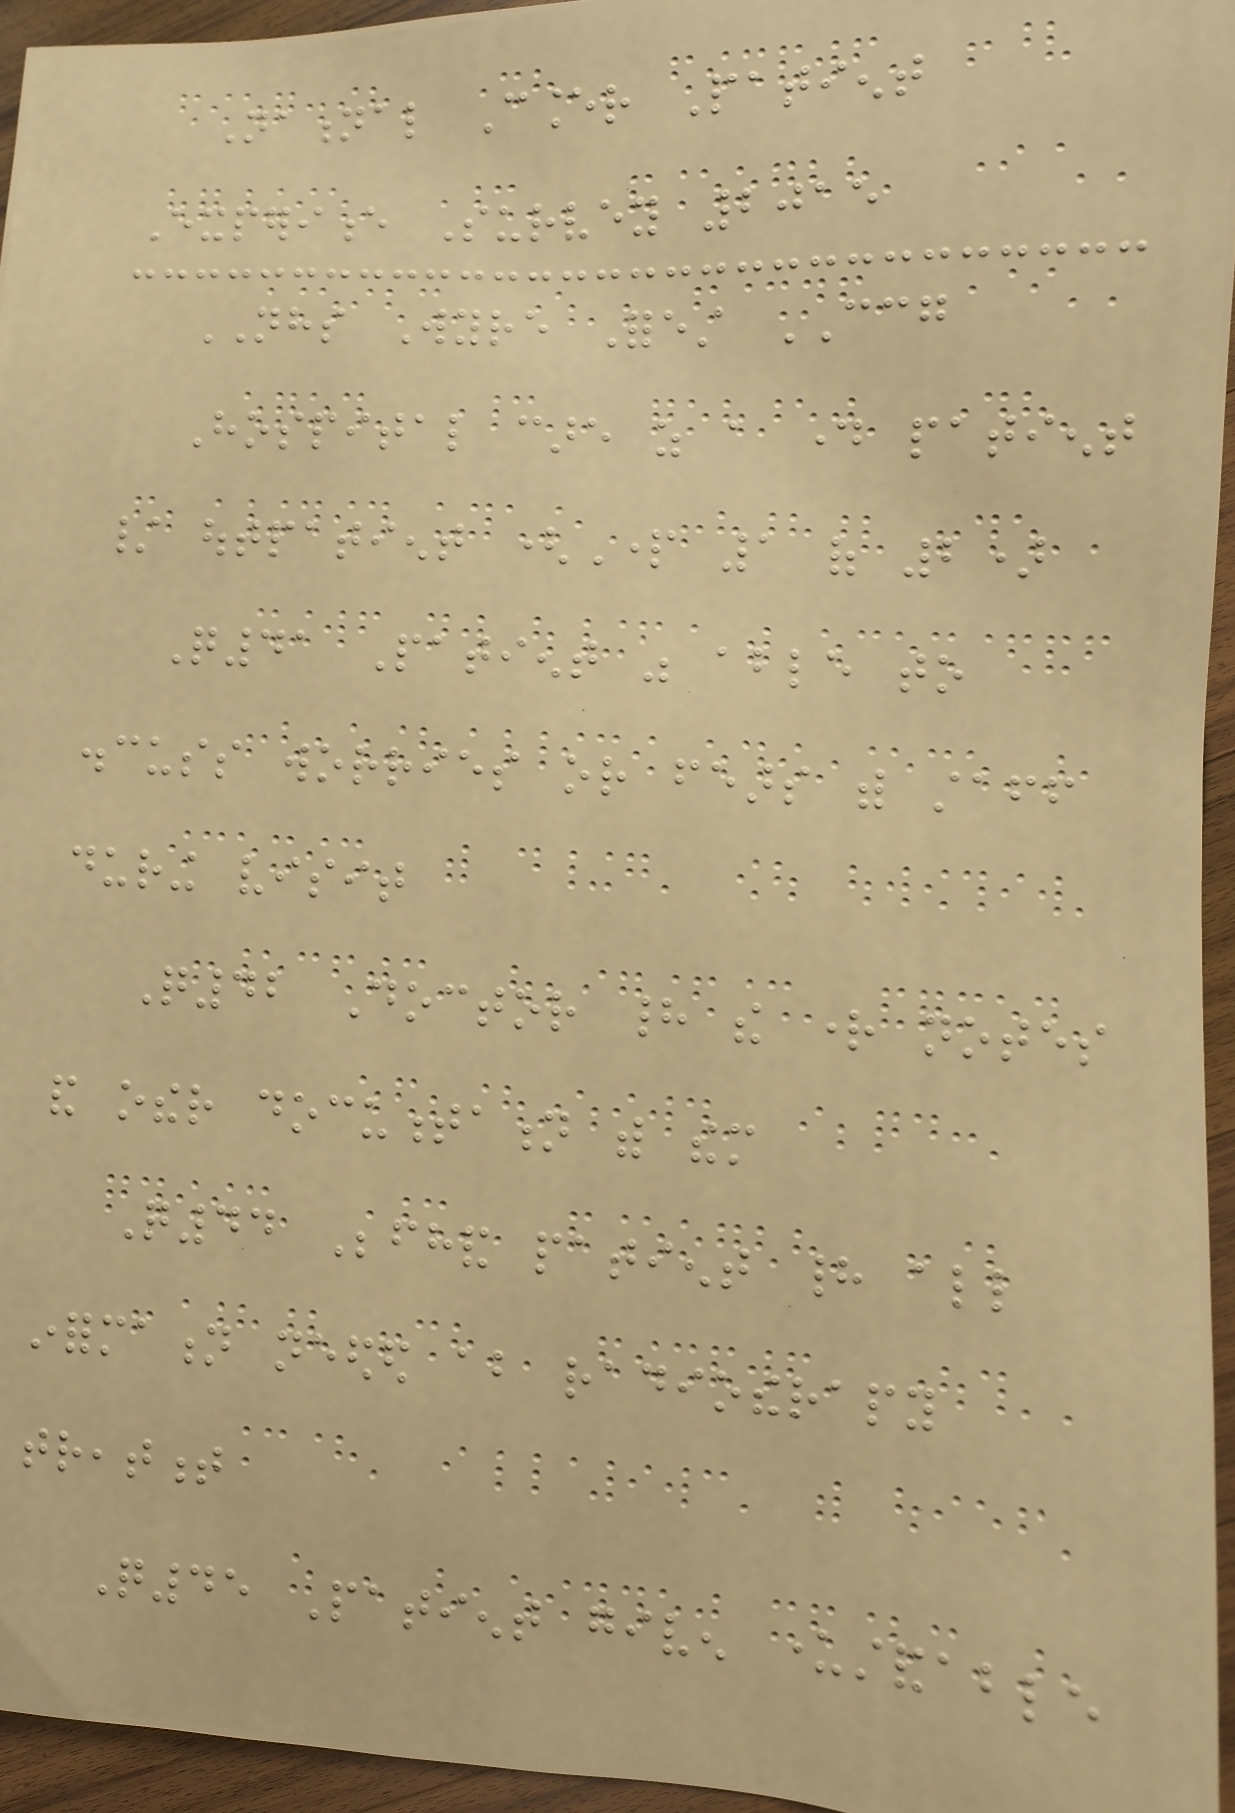National Cancer Patient
Experience Survey 2015
NHS Wyre Forest CCG
Hospital care as a day patient
/ outpatient (Part 1 of 2)
Q41 Patient was able to
discuss worries or fears with staff
during visit
Q42 Doctor had the right notes
and other documentation with them
Q44 Beforehand patient had all
information needed about radiotherapy
treatment
Q45 Patient given understandable
